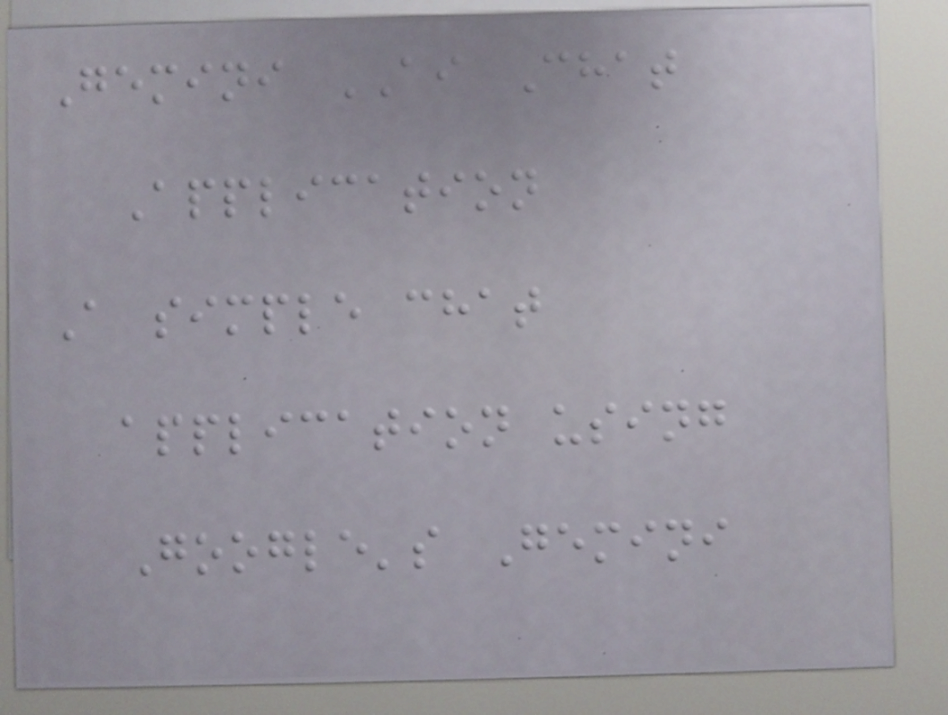Gemini AI Chat
Application
A simple chat
application using
Google's Gemini
